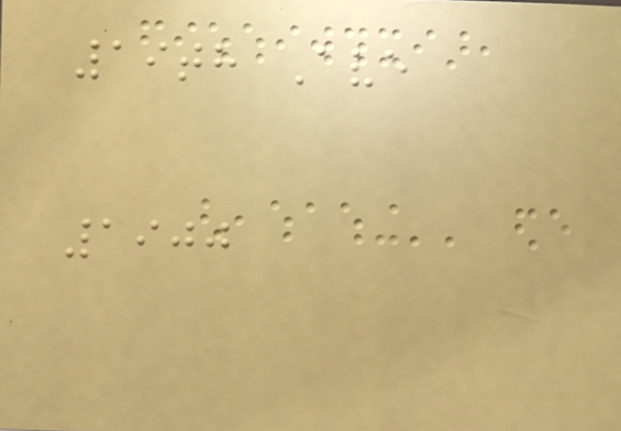19th Ave
1900
